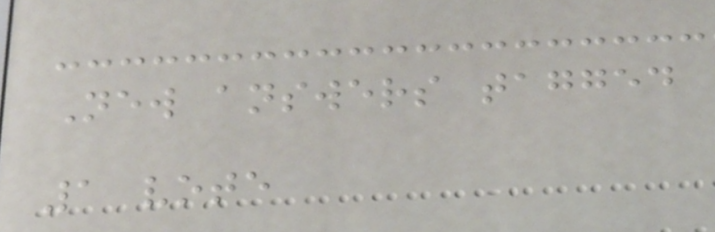New answers tagged
1 vote
